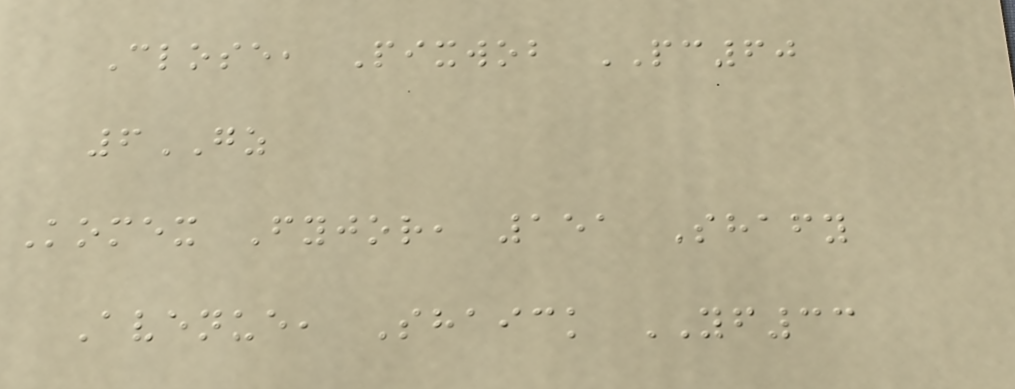Close, Pixwob PC60
6GZ
Komex Fyjor, 151 Shafy
Avenue, Shaick YF33
